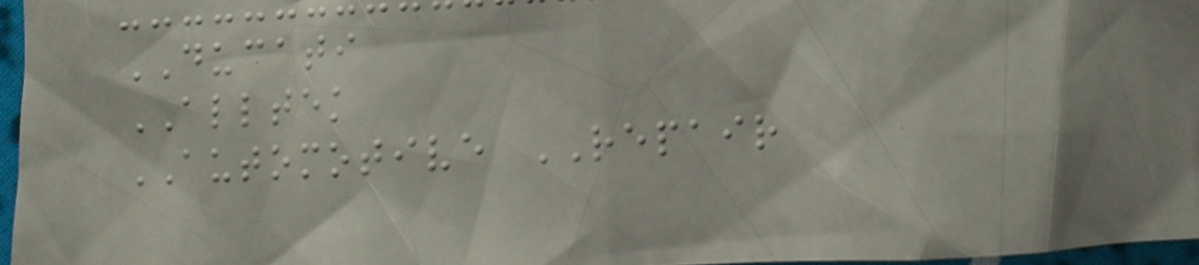DUCATI
ALLTEK
AUTOMOTIVE REPAIR
